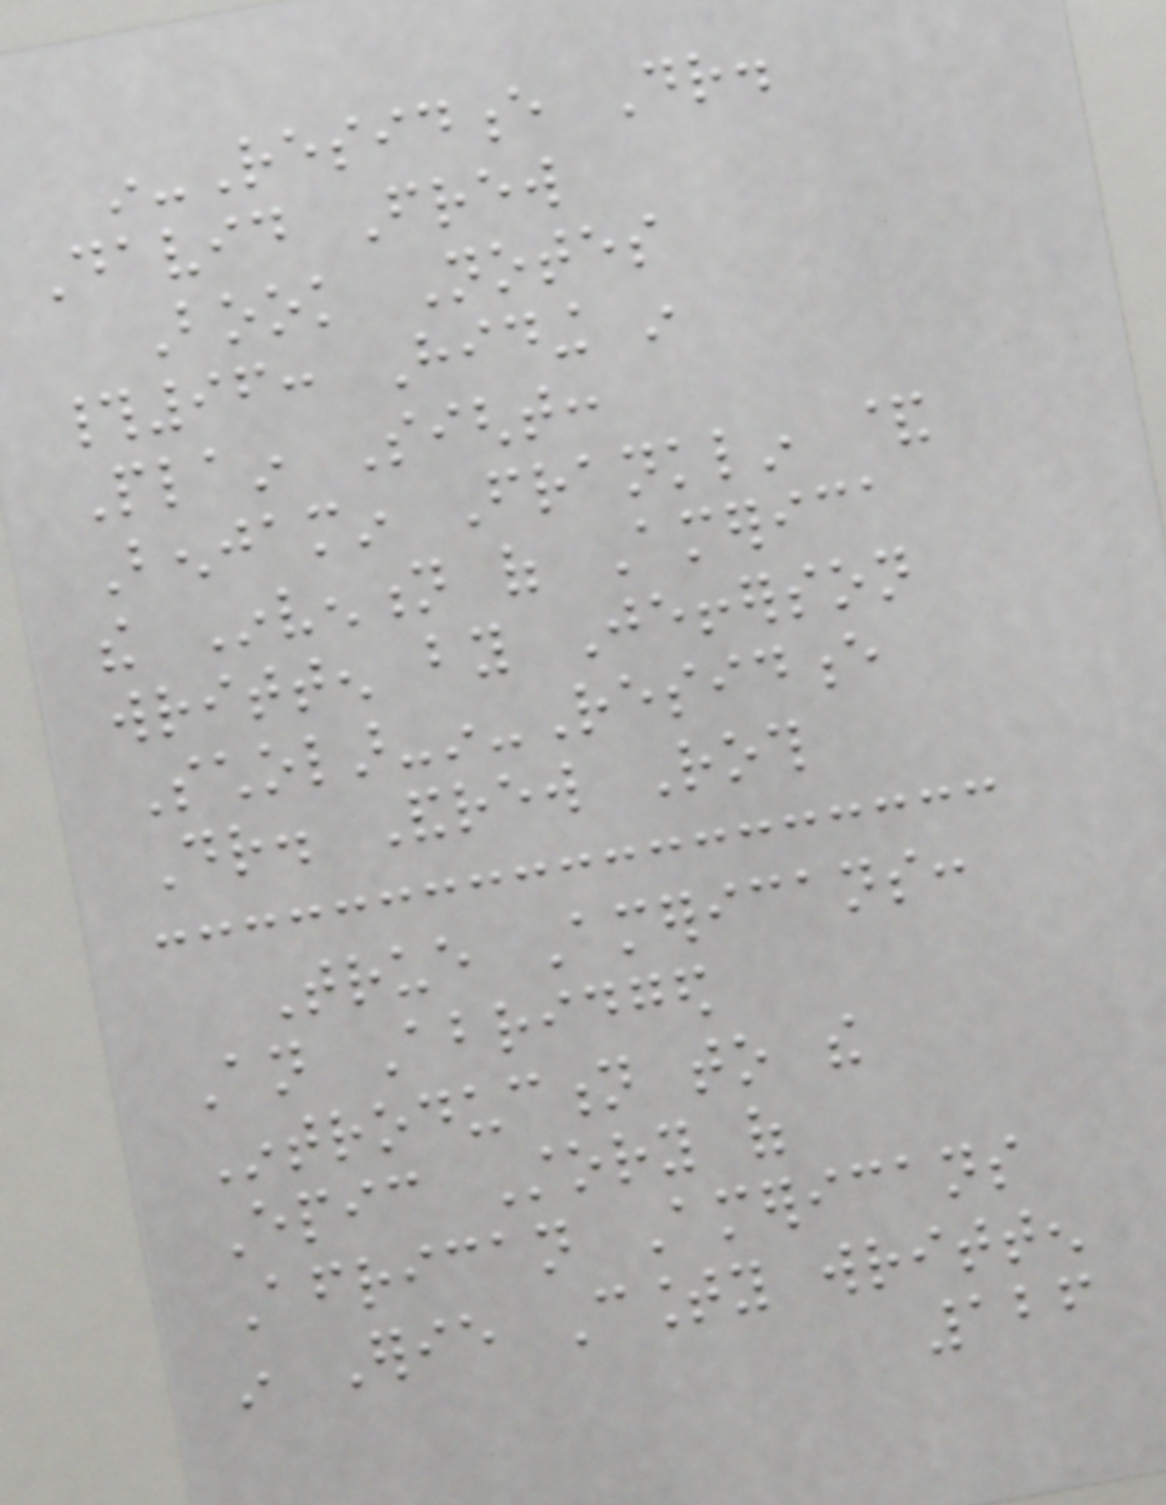in-Residence Dr.
David Frew
Book Notes
#96: Hiding in
Plain Sight:
Benjamin Franklin &
the Invention of America
written by Jefferson
Scholar-in-Residence
Dr. Andrew Roth
True Americans:
An Abridged
Introduction to the
Epic Story of
African Americans
in Erie County written
126
